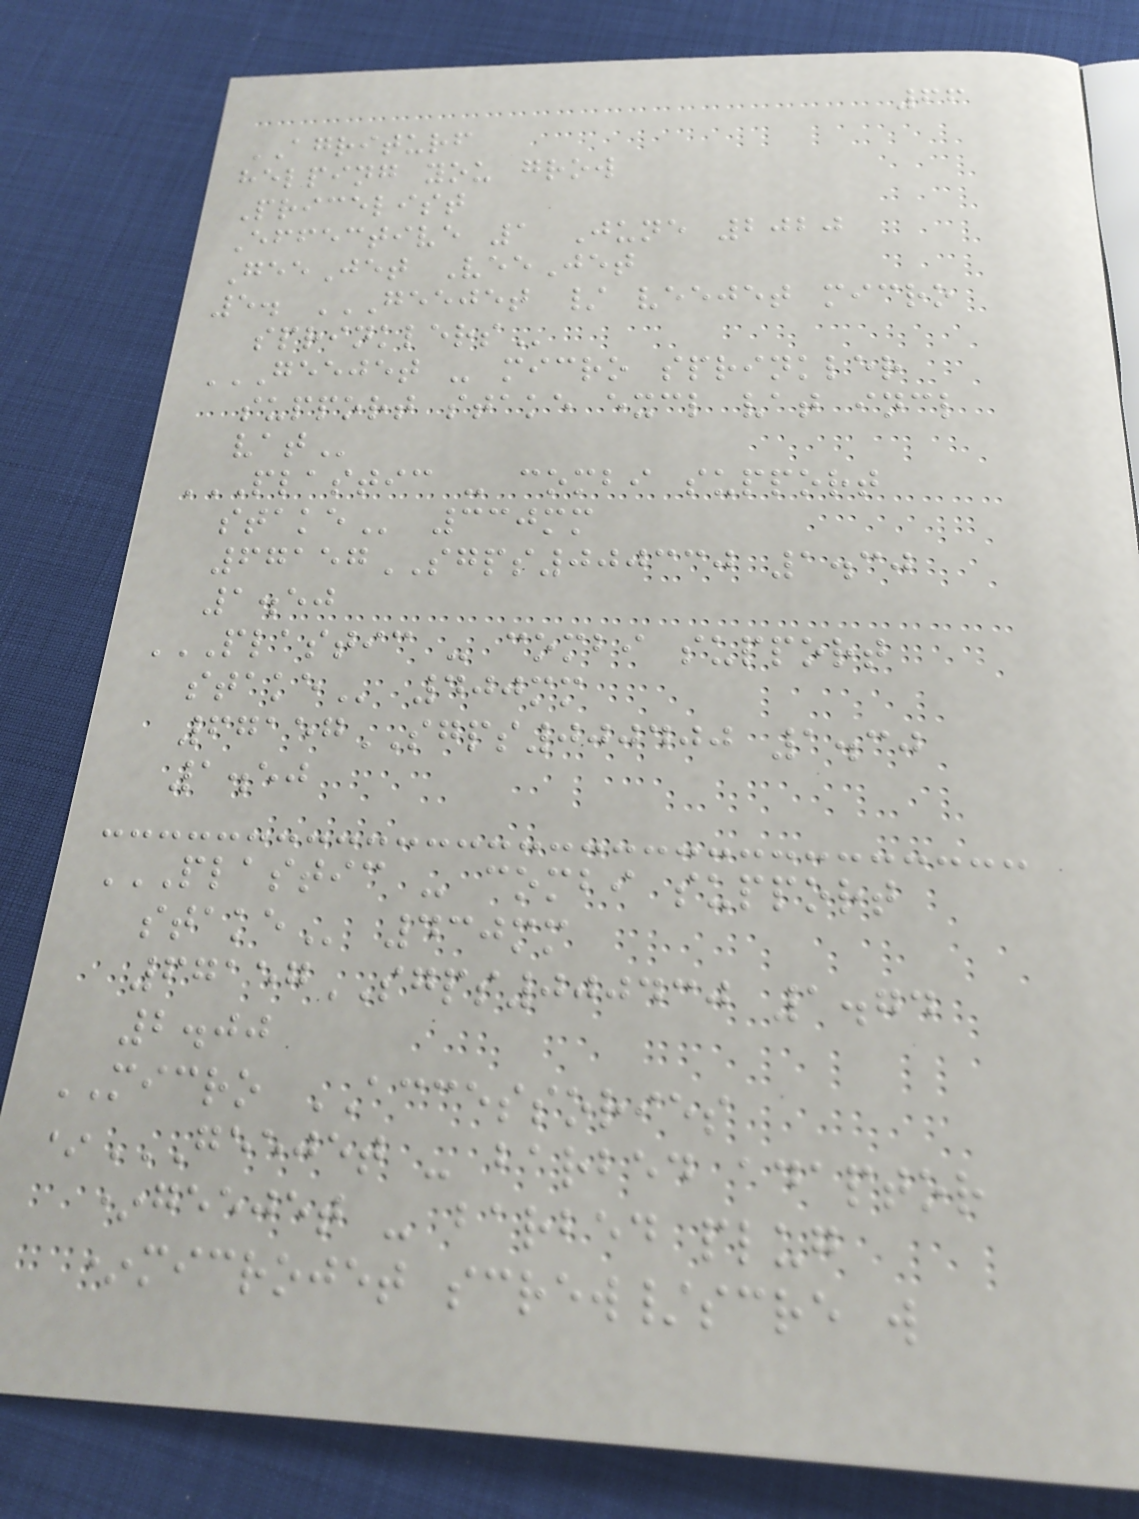66
AGRITURF
helping you grow
Pricelist
Effective 1 June 2020
GeeJet VeeJet
5. GEEJET / VEEJET MICRO
SPRINKLERS
GEEJET - MICRO SPRINKLER
SUPPORT STAKE EXCL VAT INCL
VAT
PLASTIC - COMBI SUPPORT
STAKE 330mm
67157SGPS000330 1.30
1.50
PLASTIC - COMBI SUPPORT
STAKE 400mm
67157SGPS000400 1.30
1.50
PLASTIC - COMBI SUPPORT
STAKE 430mm
67157SGPS000430 1.74
2.00
MICRO ACCESSORIES
*GEEJET - BARBED ADAPTOR
*GEEJET - BARBED PLUG
*MICROJET SCREW/SCRE W
